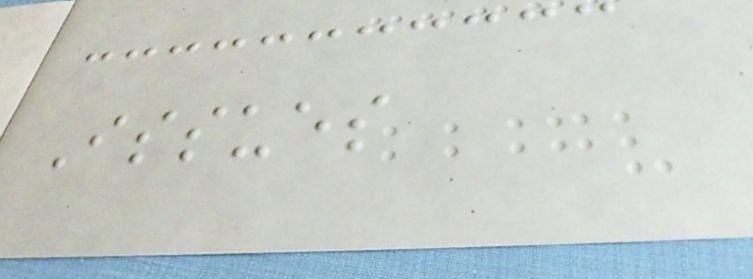Issues
